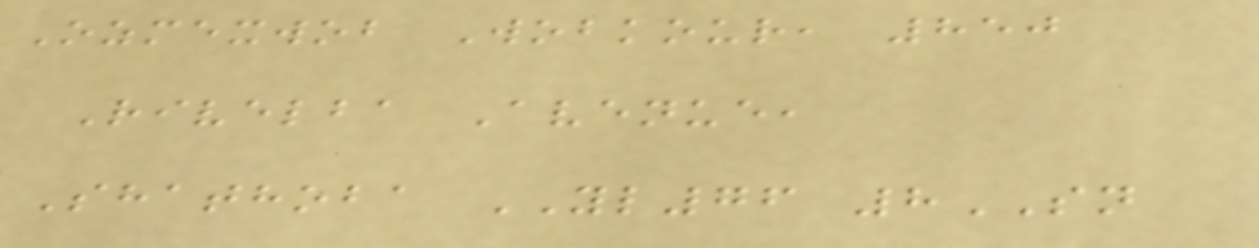Ozmexwob Wobkour, 850
Rivelba Avenue,
Shathoba YL76 8SN
